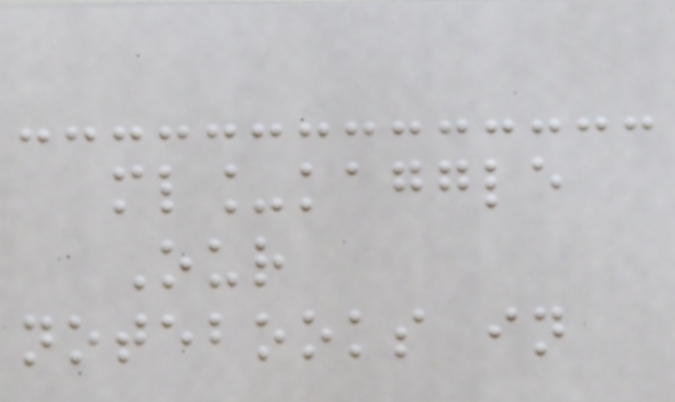ml_kaggle
Our
notebooks in
